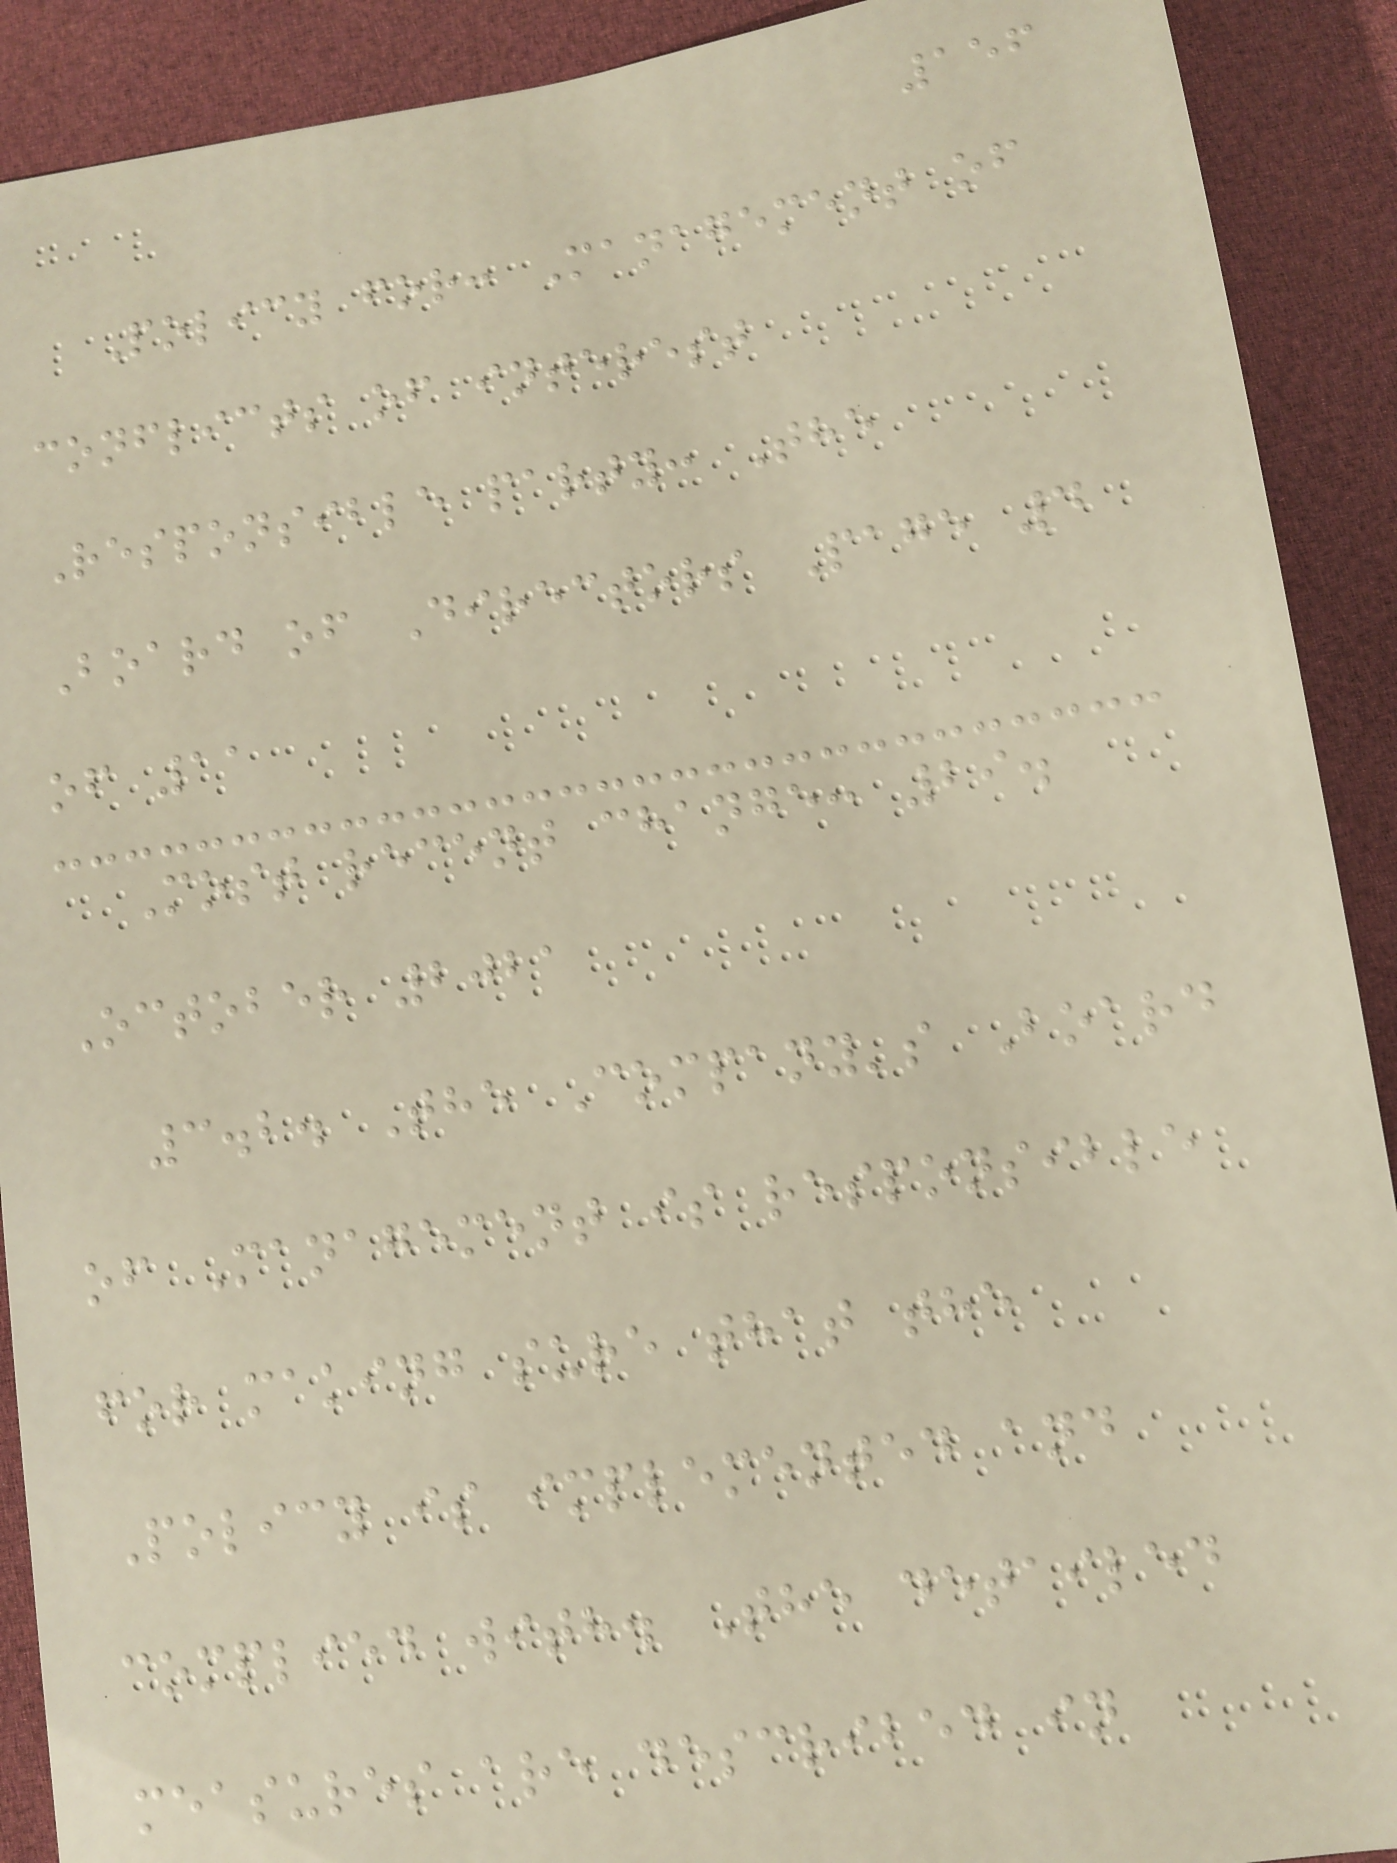156
Policy for: Management of
conflicts of interest
Responsible party: The
Board of Directors Page 4
of 11
Most recent change: 29.
October 2021
3.2. The Company's Board
of Management is responsible
for making sure that the
Policy is implemented and
complied with. The detailed
measures are described in
